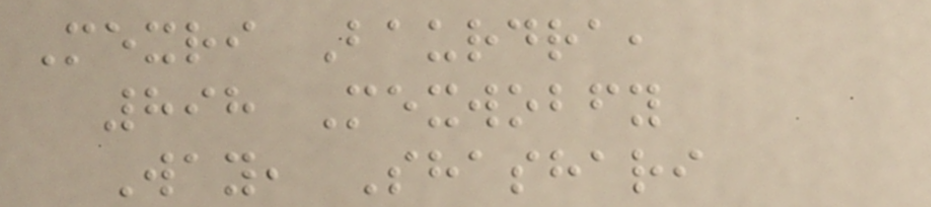Mexri Baurdra,
898 Mexwobfy
Way, Shashari
